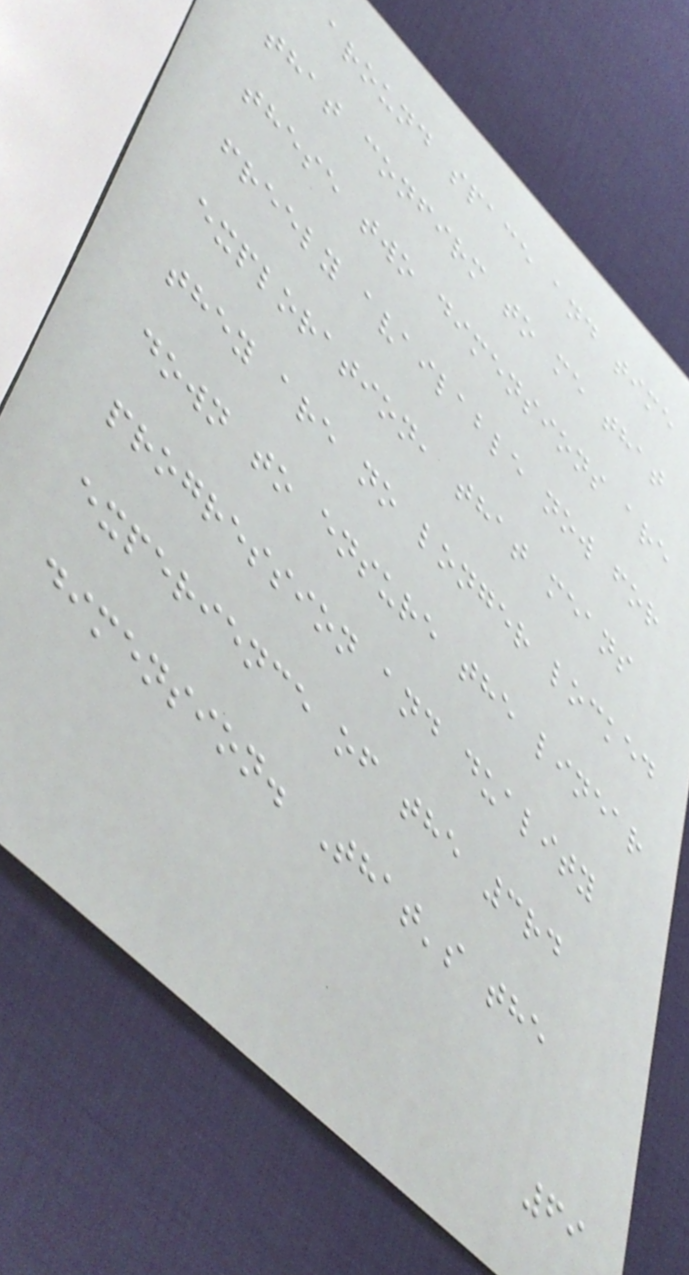around space and time
that confirm to me that
these two dimensions are
freely available now for
exploration, that means
they are no longer locked
down to ensure the linear
progression and duality
experience of the 3rd
dimension. That's the
69
